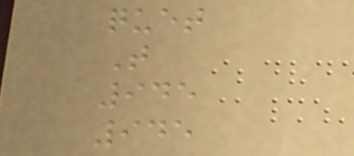quet
T
945
945
